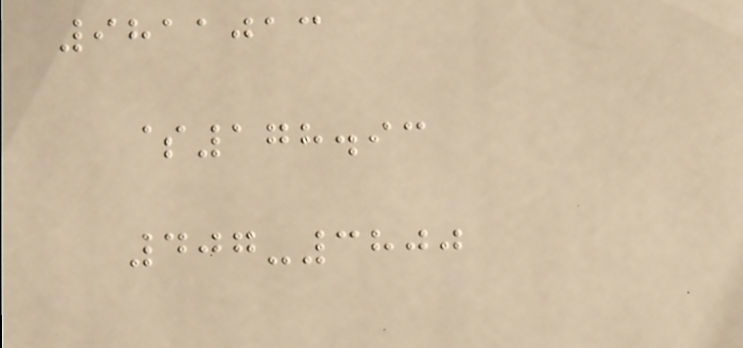9811013
$178.93
407-3800
